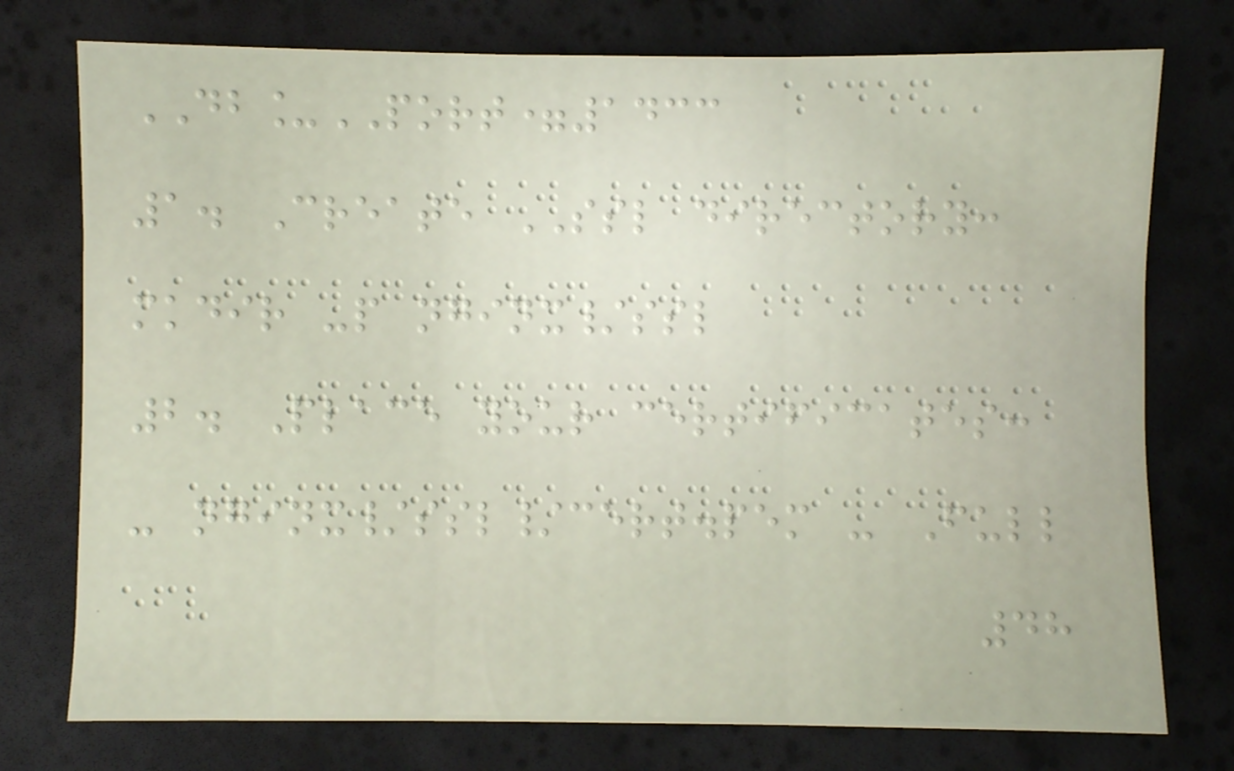DB_PORT=1433
1. Create SSL directory:
mkdir -p nginx/ssl
2. Place your certificates:
- nginx/ssl/cert.pem - Full
48
